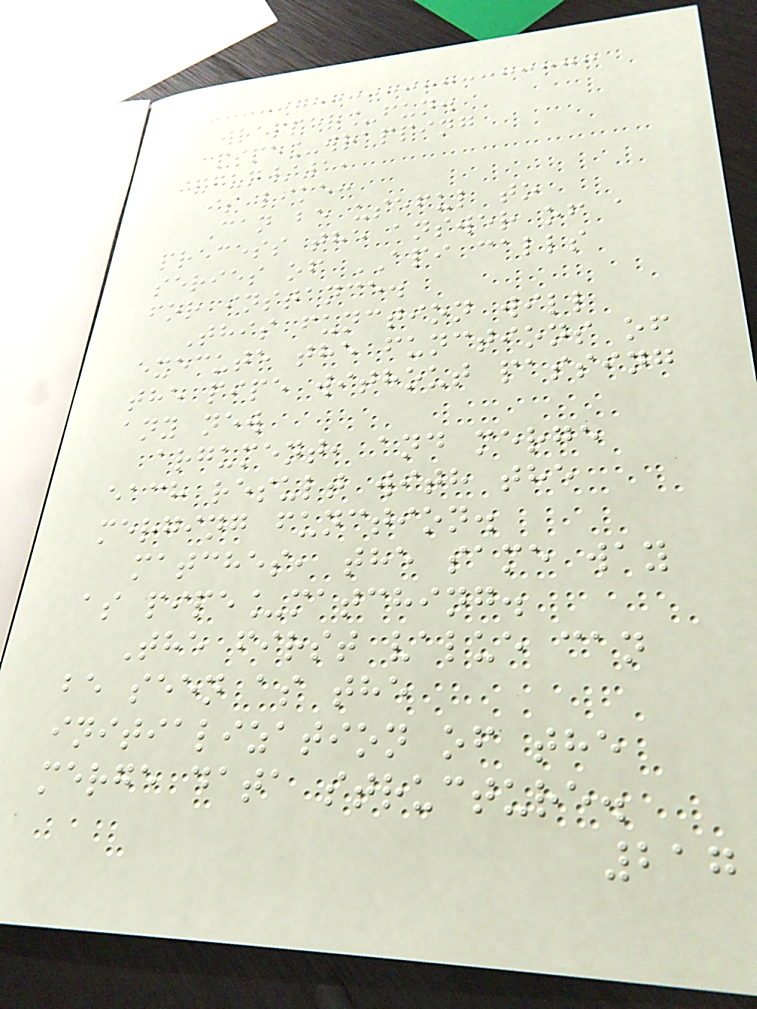wrapper_fun.
pipe_wrapping
&fun/1,
is like:
Can be useful to
precess the answer of a
series of API calls
for instance.
This function will
execute the functions of
the pipe without passing
any new
argument, and merge
each result with the
merging function.
matches, the same way
as pipe_matching.
The first value can
be seen as the
initialization of the
merge data structure.
217
